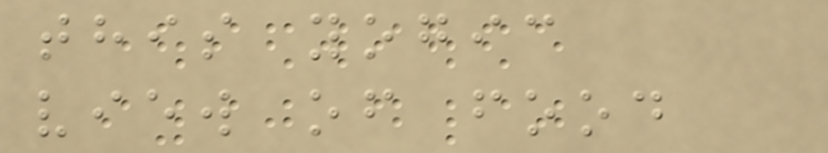this yogic
view of food
